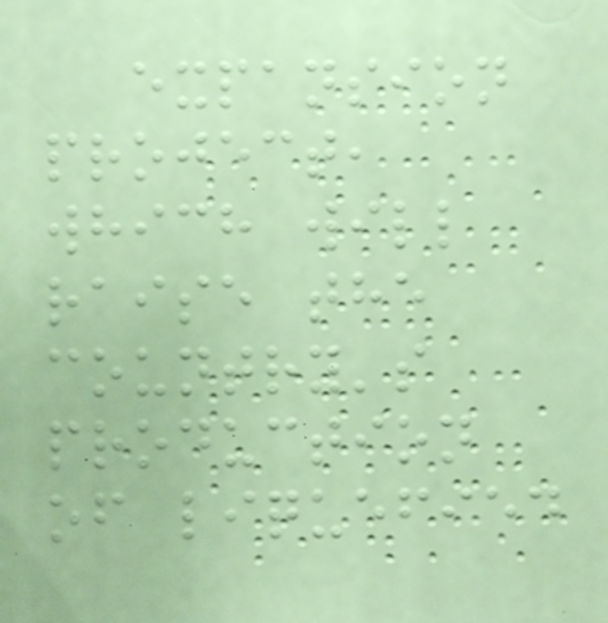expansion
project,
which will
raise the
country's
production
of liquefied
